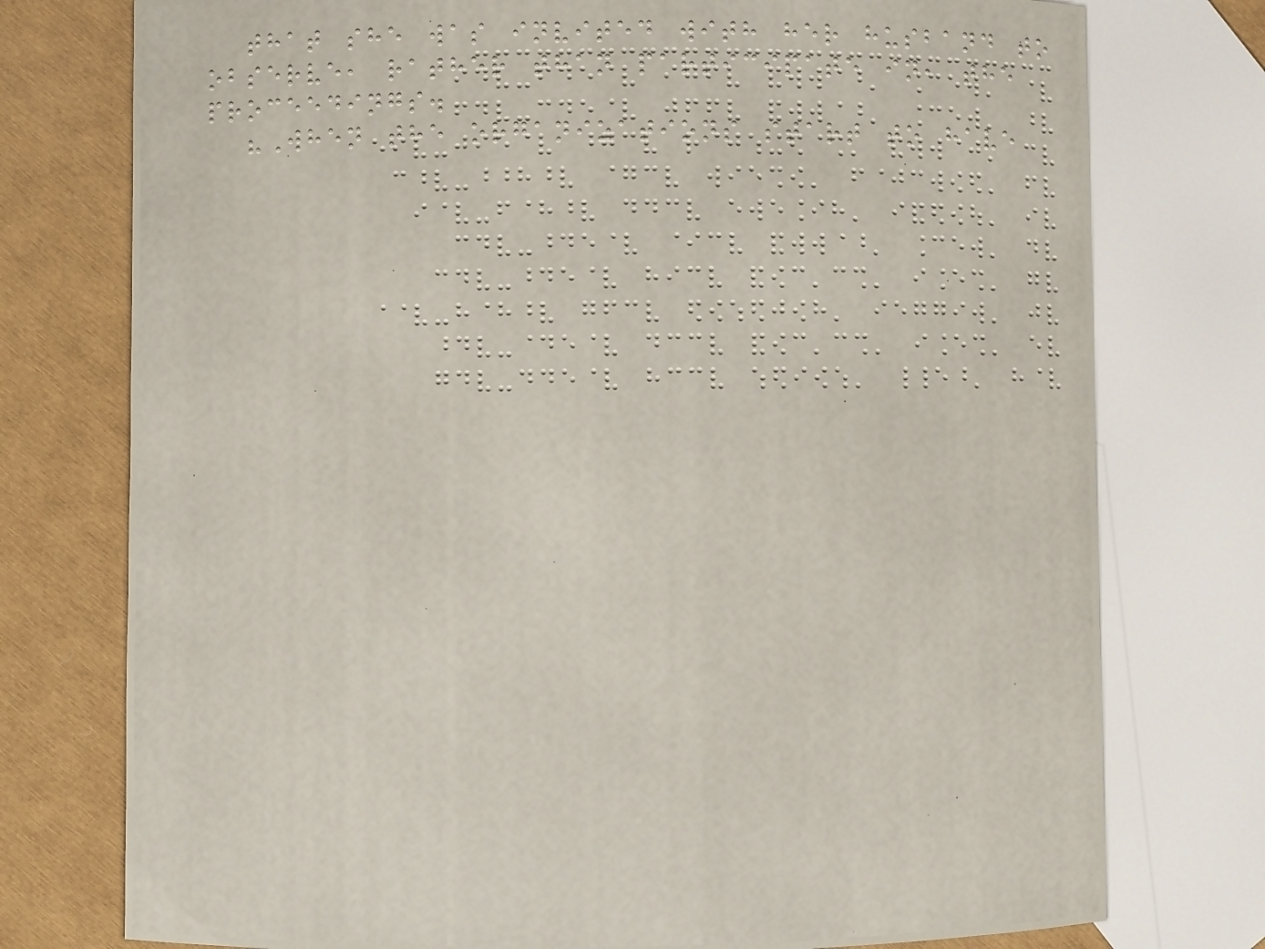that she was invited with her husband to
observe, rather than participate in, the
proceedings.
"When the organizations start to have
